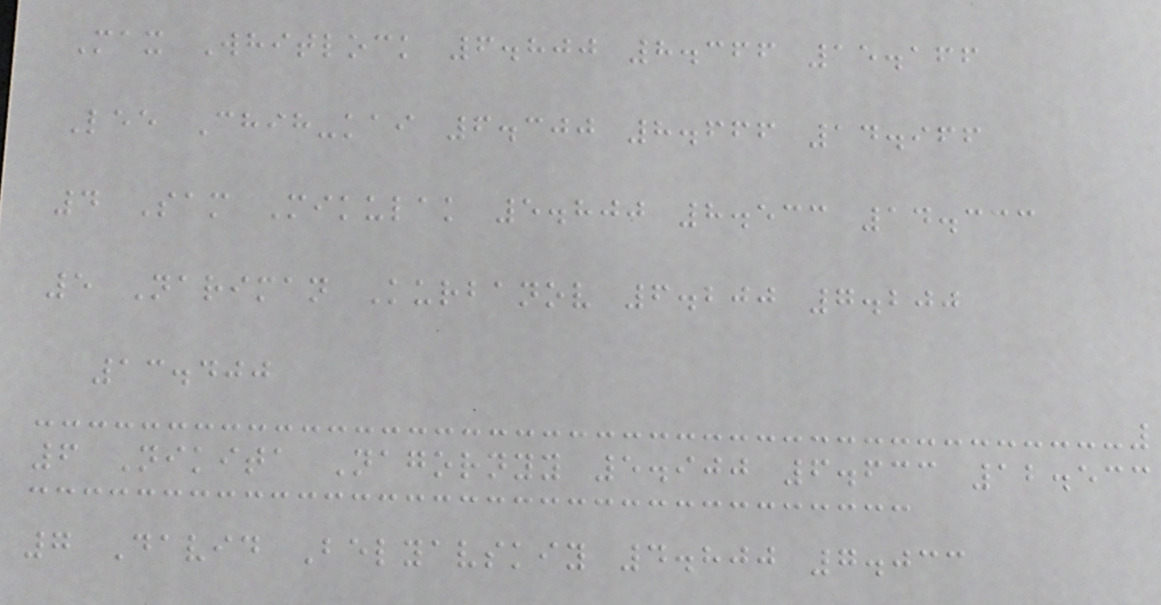Max Whitlock 6.800 8.366 15.166
Lee Chih-kai 6.300 8.666 14.966
4 Sam Mikulak 5.800 8.533 14.333
5 Nariman Kurbanov 6.200 7.200
13.400
6 Nikita Nagornyy 5.900 6.633 12.533
7 David Belyavskiy 4.800 7.033
